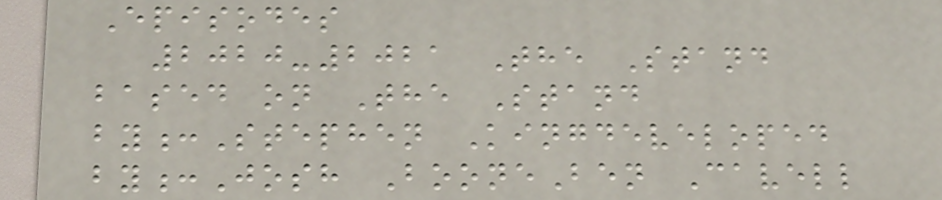Episodes
2020-2021 The Stand
based on The Stand
by:Stephen Kingdeveloped
by:Josh BooneBen Cavell
